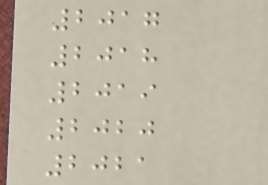2017
2018
2019
2020
2021
